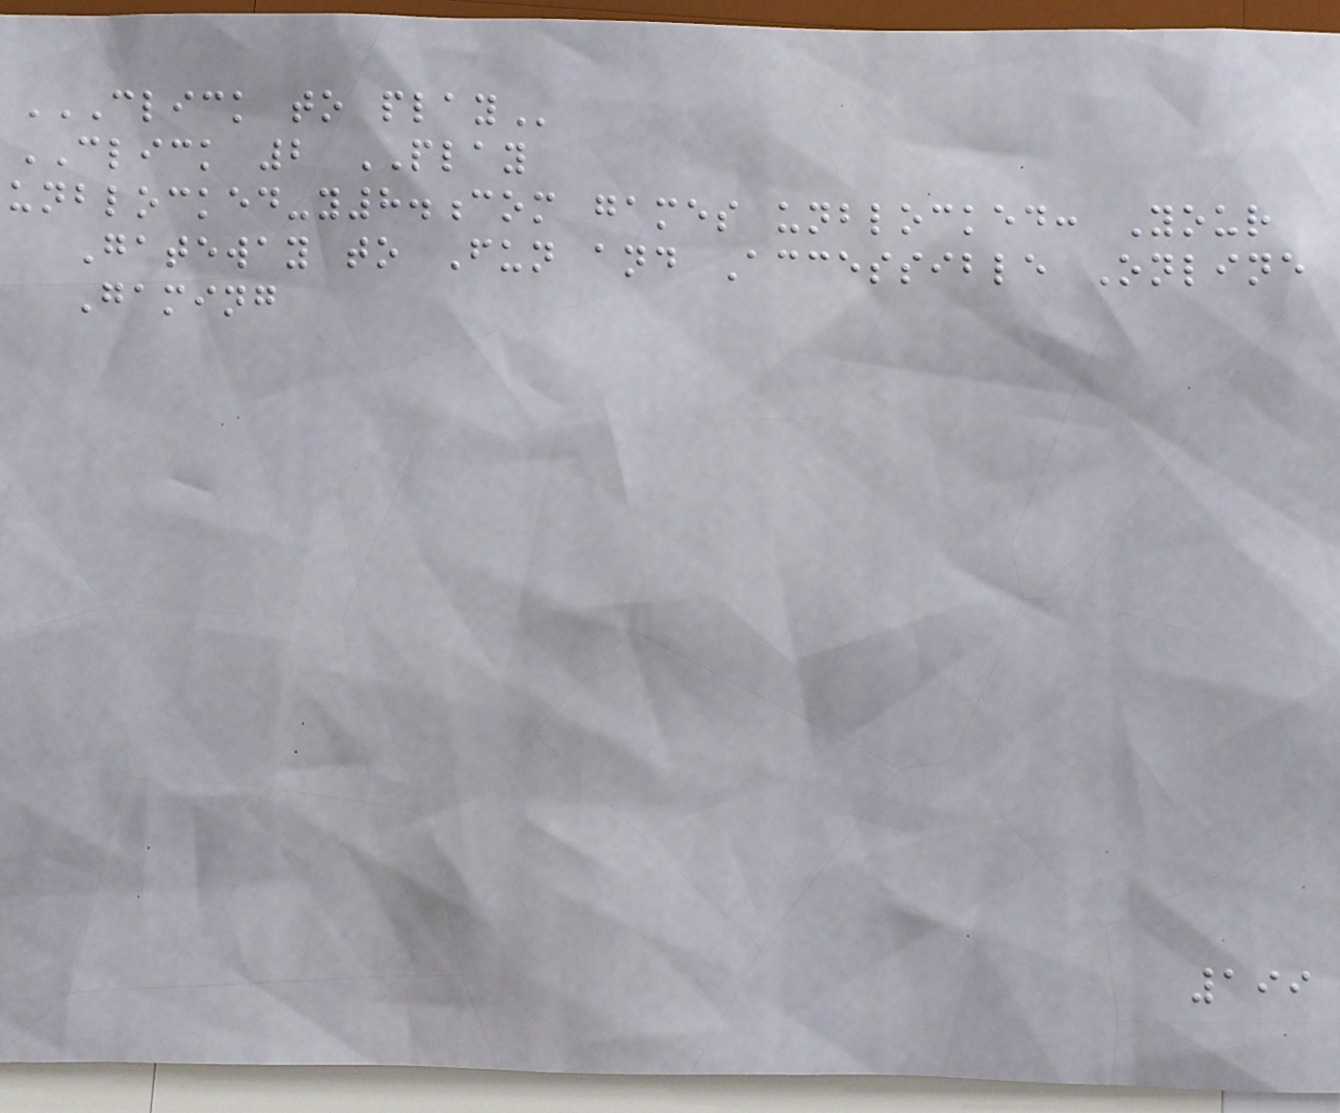CLICK TO PLAY
CLICK 2 PLAY
unblocked-y8.com games unblocked: Your
Gateway to Fun and Accessible Online
Gaming
199
